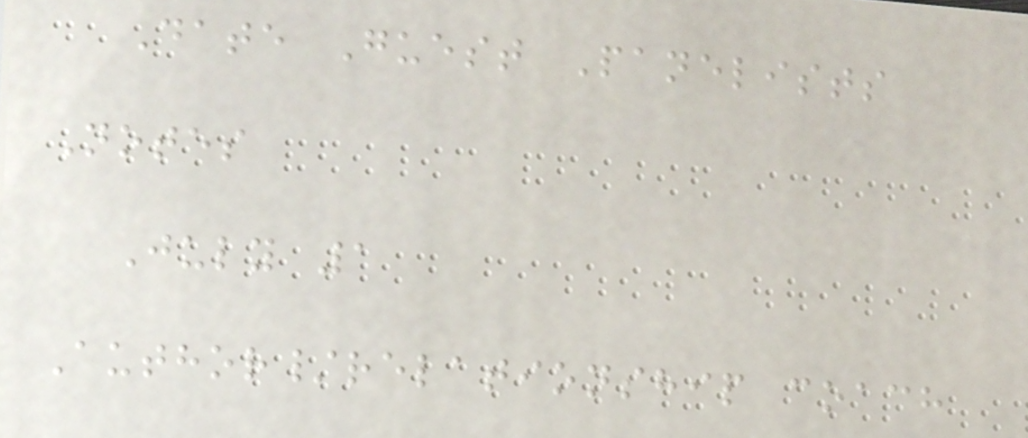Date Guest Panelists
Notes
July 1
Author/relationship coach
